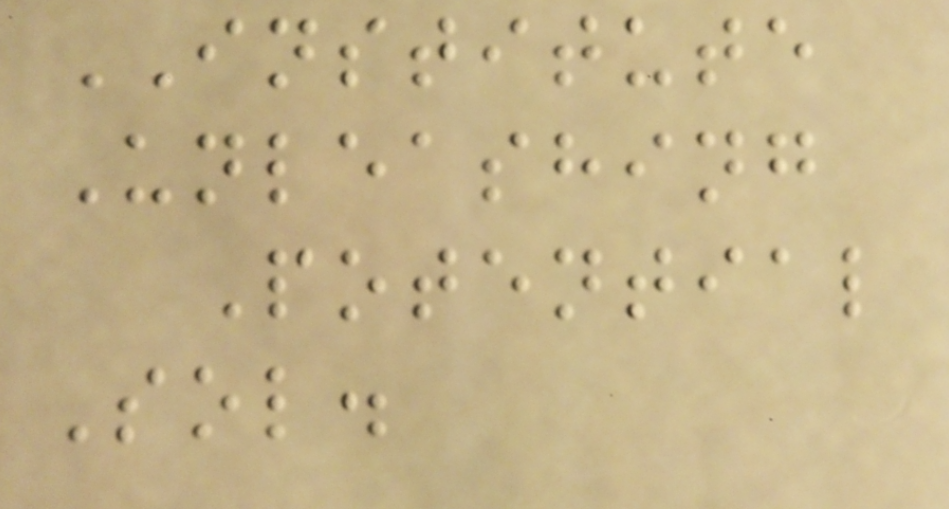INSTITUTE
Unleashing
Potential
Sol.
